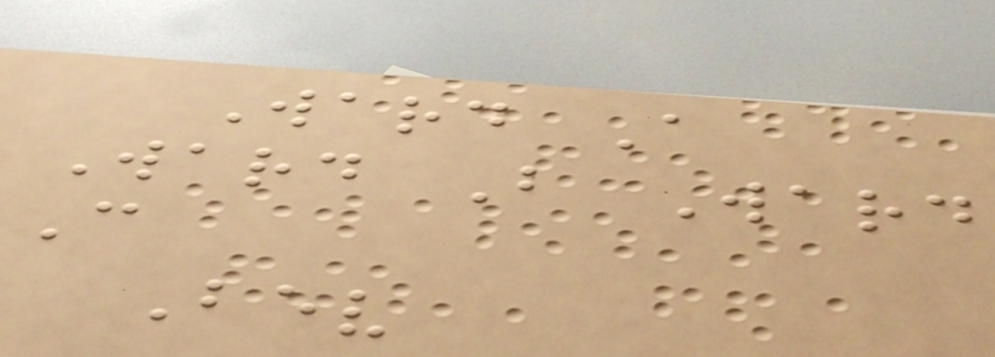Ward A
Ward B Ward
C
Bev
